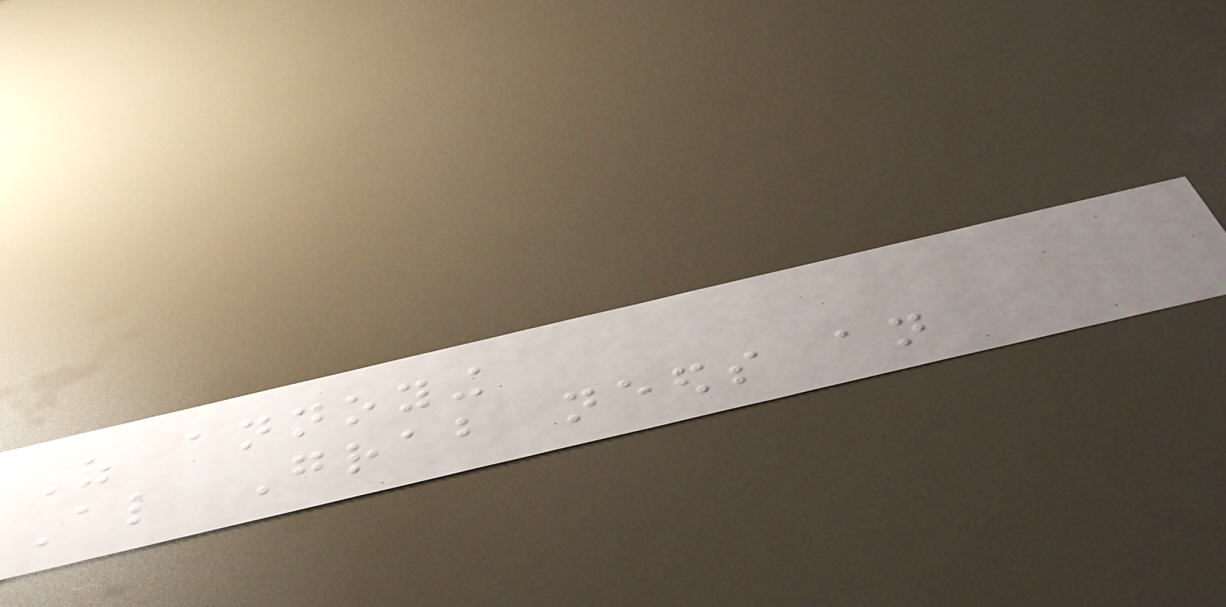As annoying
Also Grab needs an
